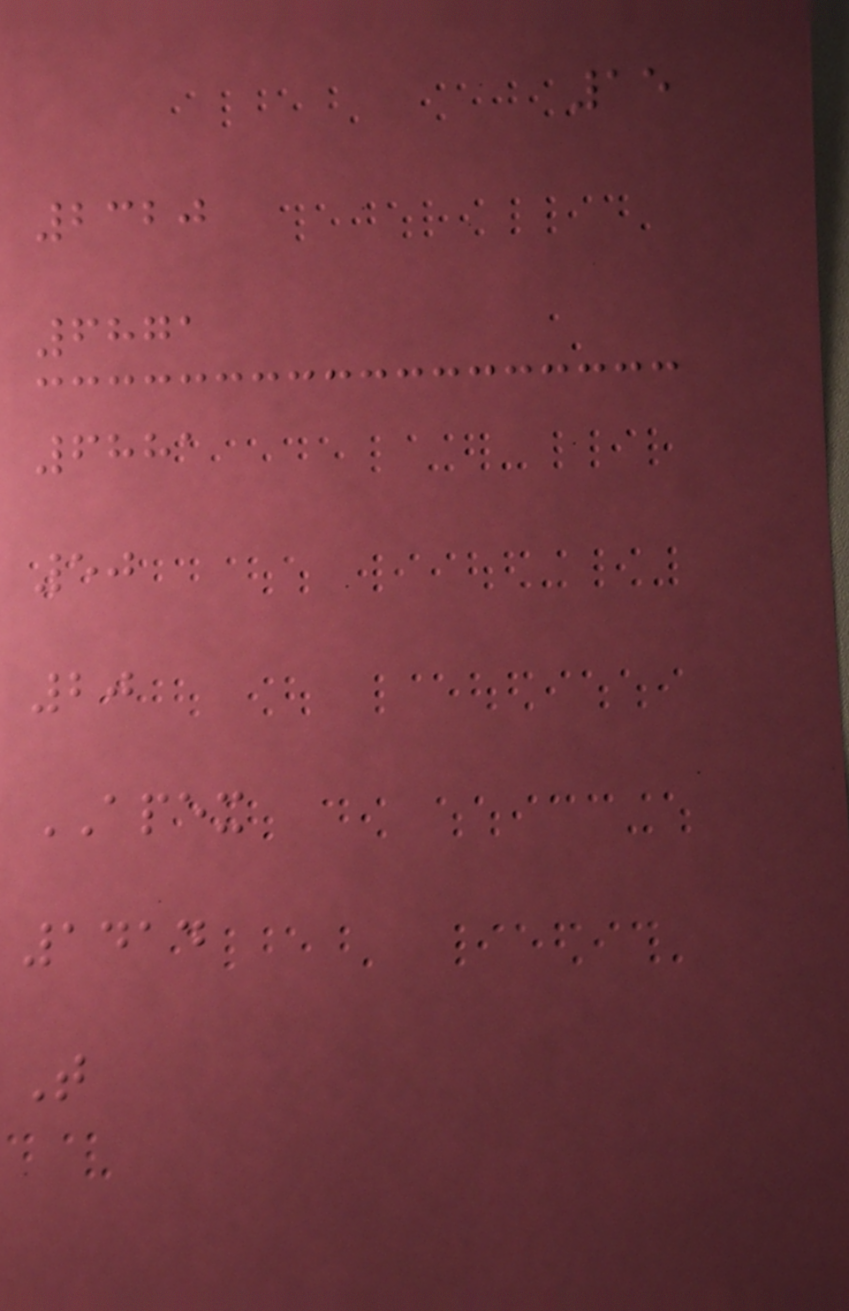15
2320
6871
6881
50
20
APEX
1414
T
